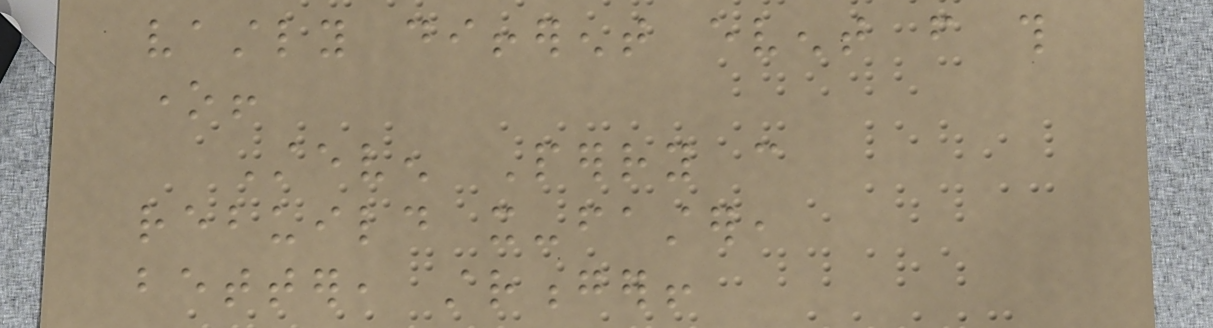vastly different event from this
one!
Steven Perry can
rebuild it-faster,
better, stronger!
